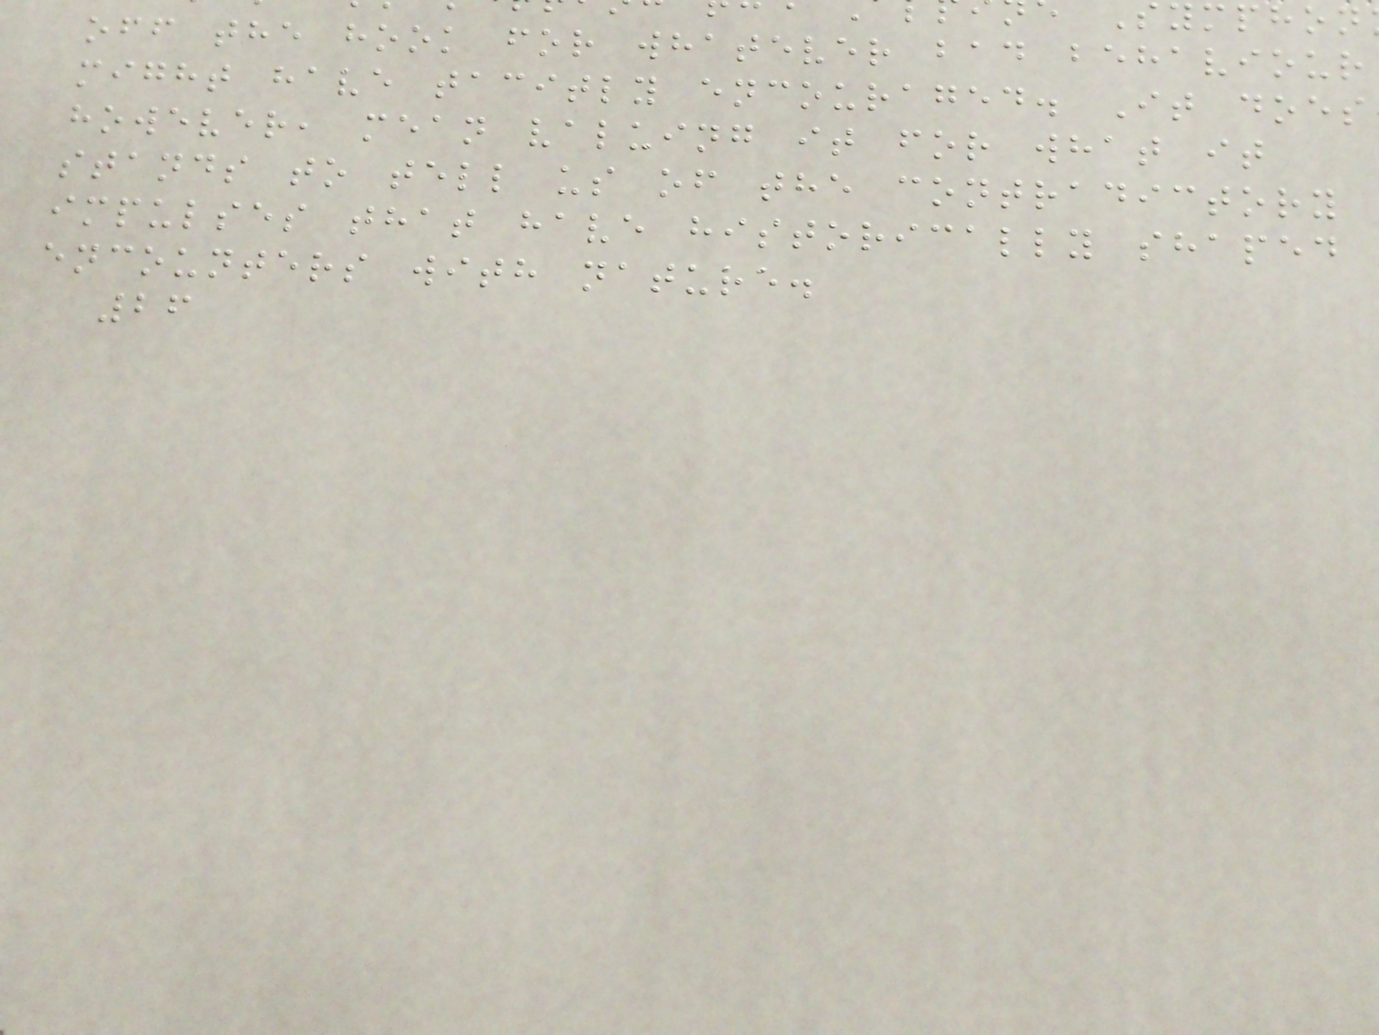off the hook for whatever bad behaviour
might have tacitly encouraged. It does
however, mean valuing it for what it
stands to tell us of the contradictory
impulses that have historically shaped
encounters with nature.
26
